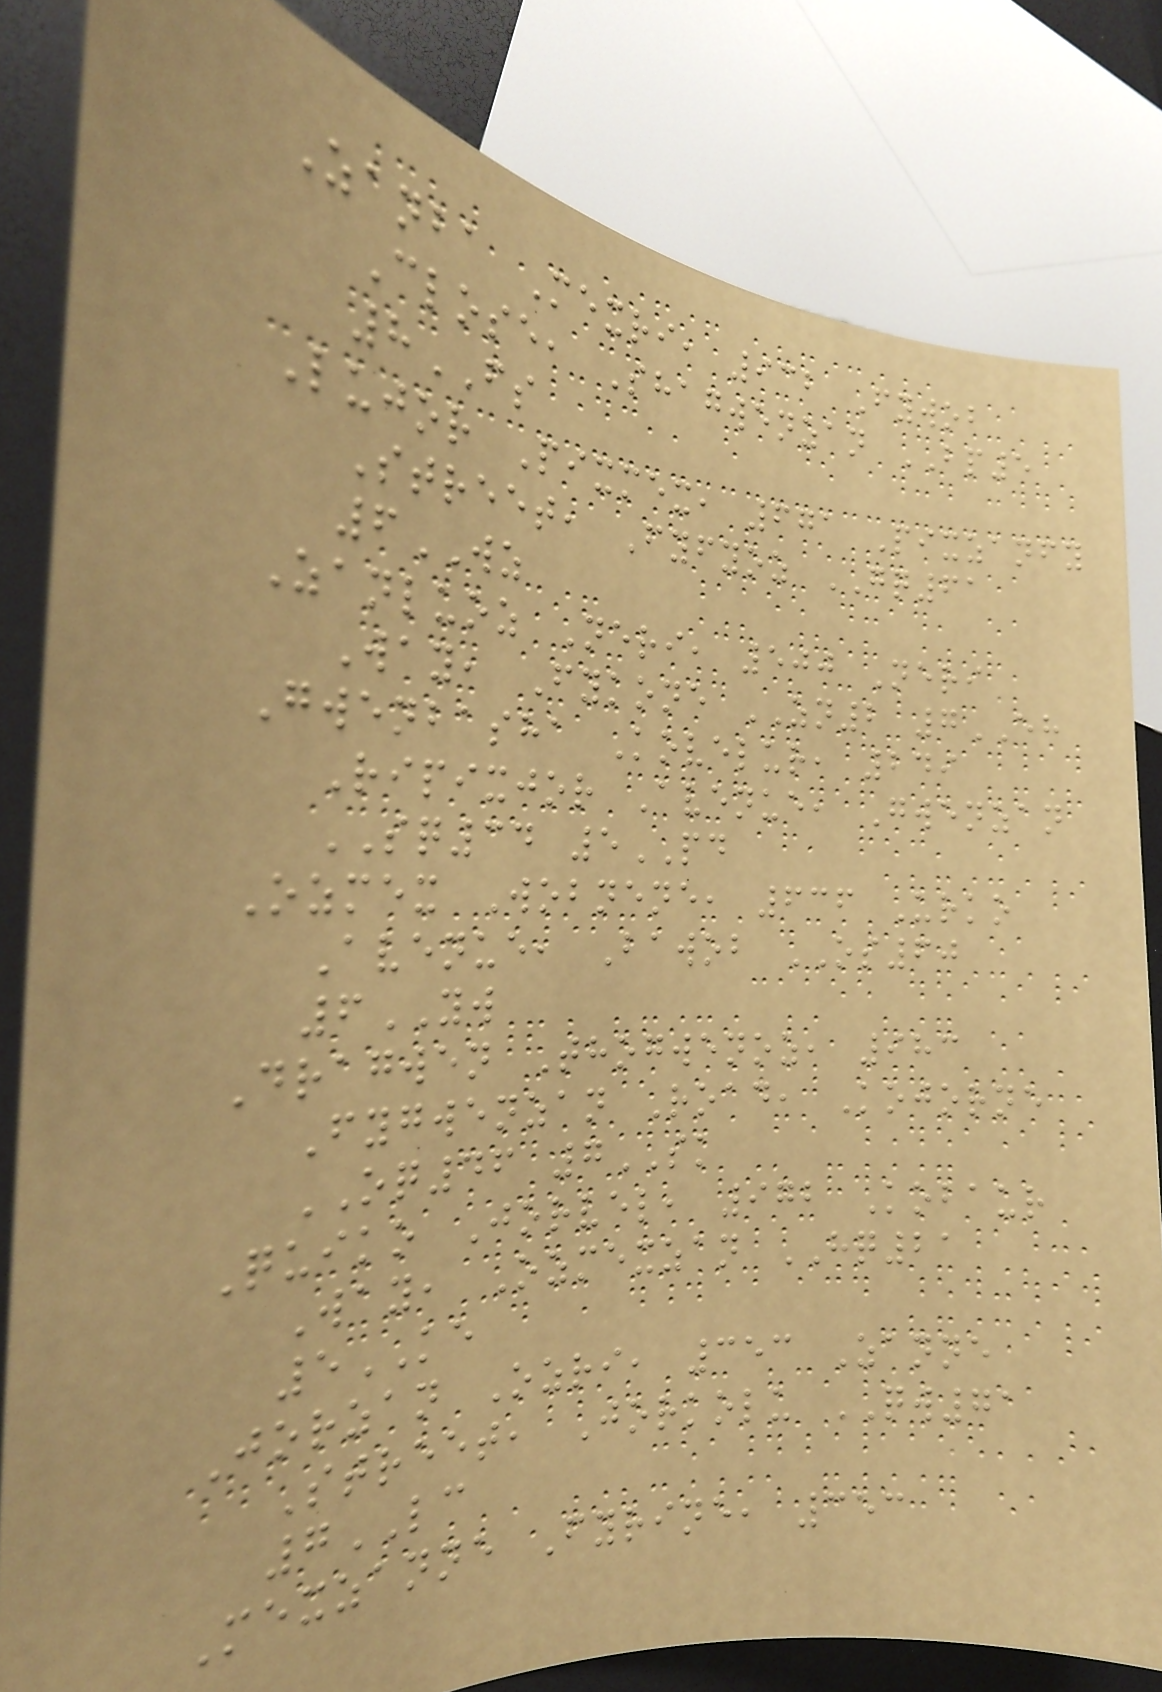Zanba Mexri, 932 Fywob
Close, Shagwenzan BP5
8FS
Lujor Pixmex, 671 Pixzanfy
Street, Fyfyoz GQ61
6WZ
Zanluoz Neri, 500 Neri
Way, Fykone ZN2 7EH
Gwenbasha Kovelur, 249
Ripixjor Avenue, Gwenzan
SQ34 5PD
Ozmex Wobnene, 636 Urko
Avenue, Bawob OS60
6YW
Dragwen Thogwenoz, 983
Fygwenzan Road, Kojorne
OQ46 7SK
Quiko Jorvel, 972 Kobaur
Way, Ozmexzan HQ21
5KE
Jorzan Ozri, 353 Zanne
Street, Jorkolu QW71
7LC
Mexzanne Fyrine, 353
